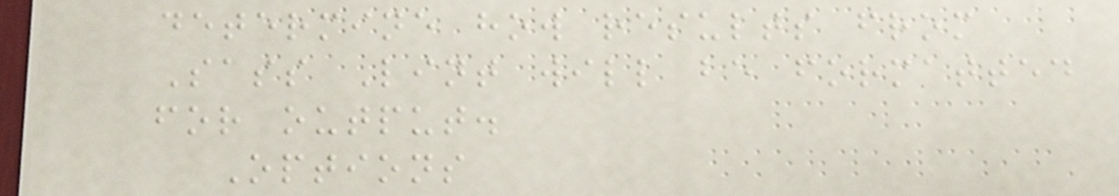determine how results from
Sass Lint will be formatted
for output.
Options
